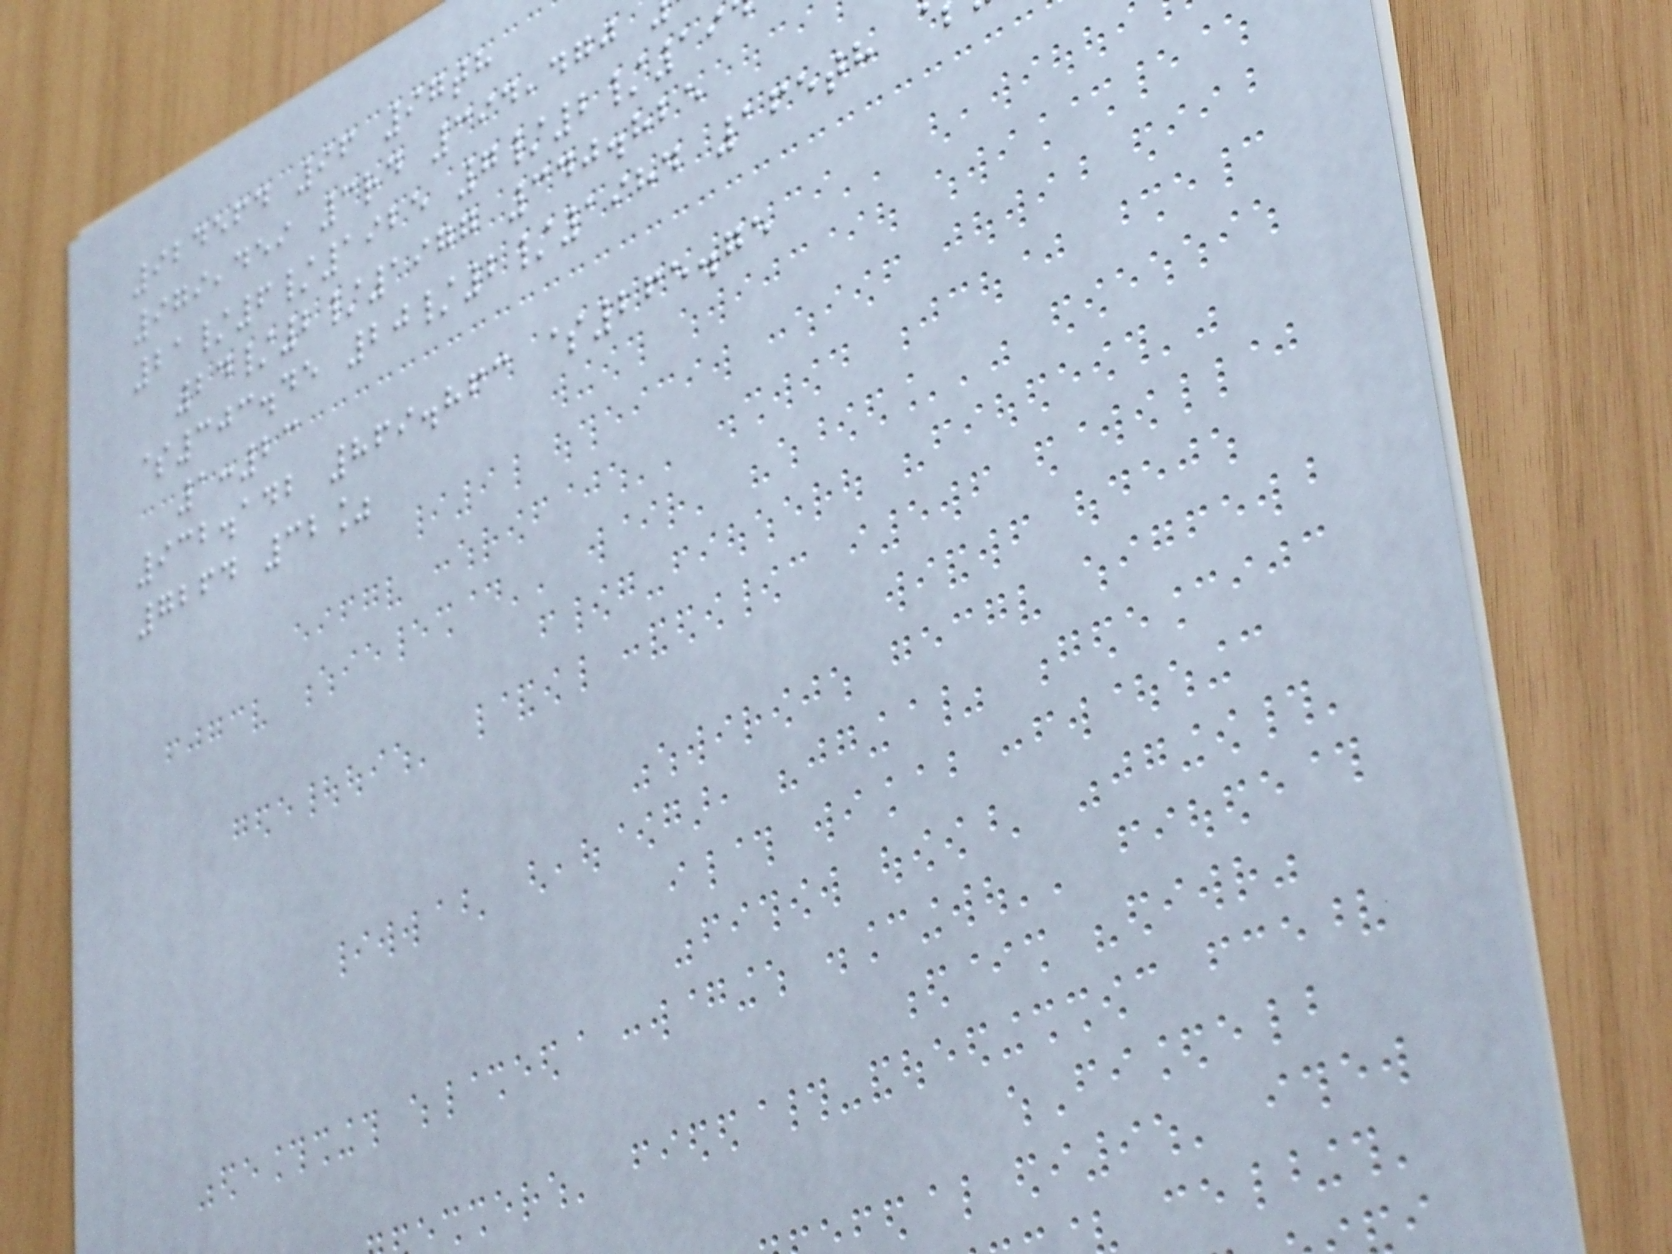924564 96 97th
979,459 3rd 394,470
21/6/1925 7/2/19
24/2/1977 340.825
$303.45 20/2/1984 165th
1:23
932.142 869.863 $265.75
7264 32%
